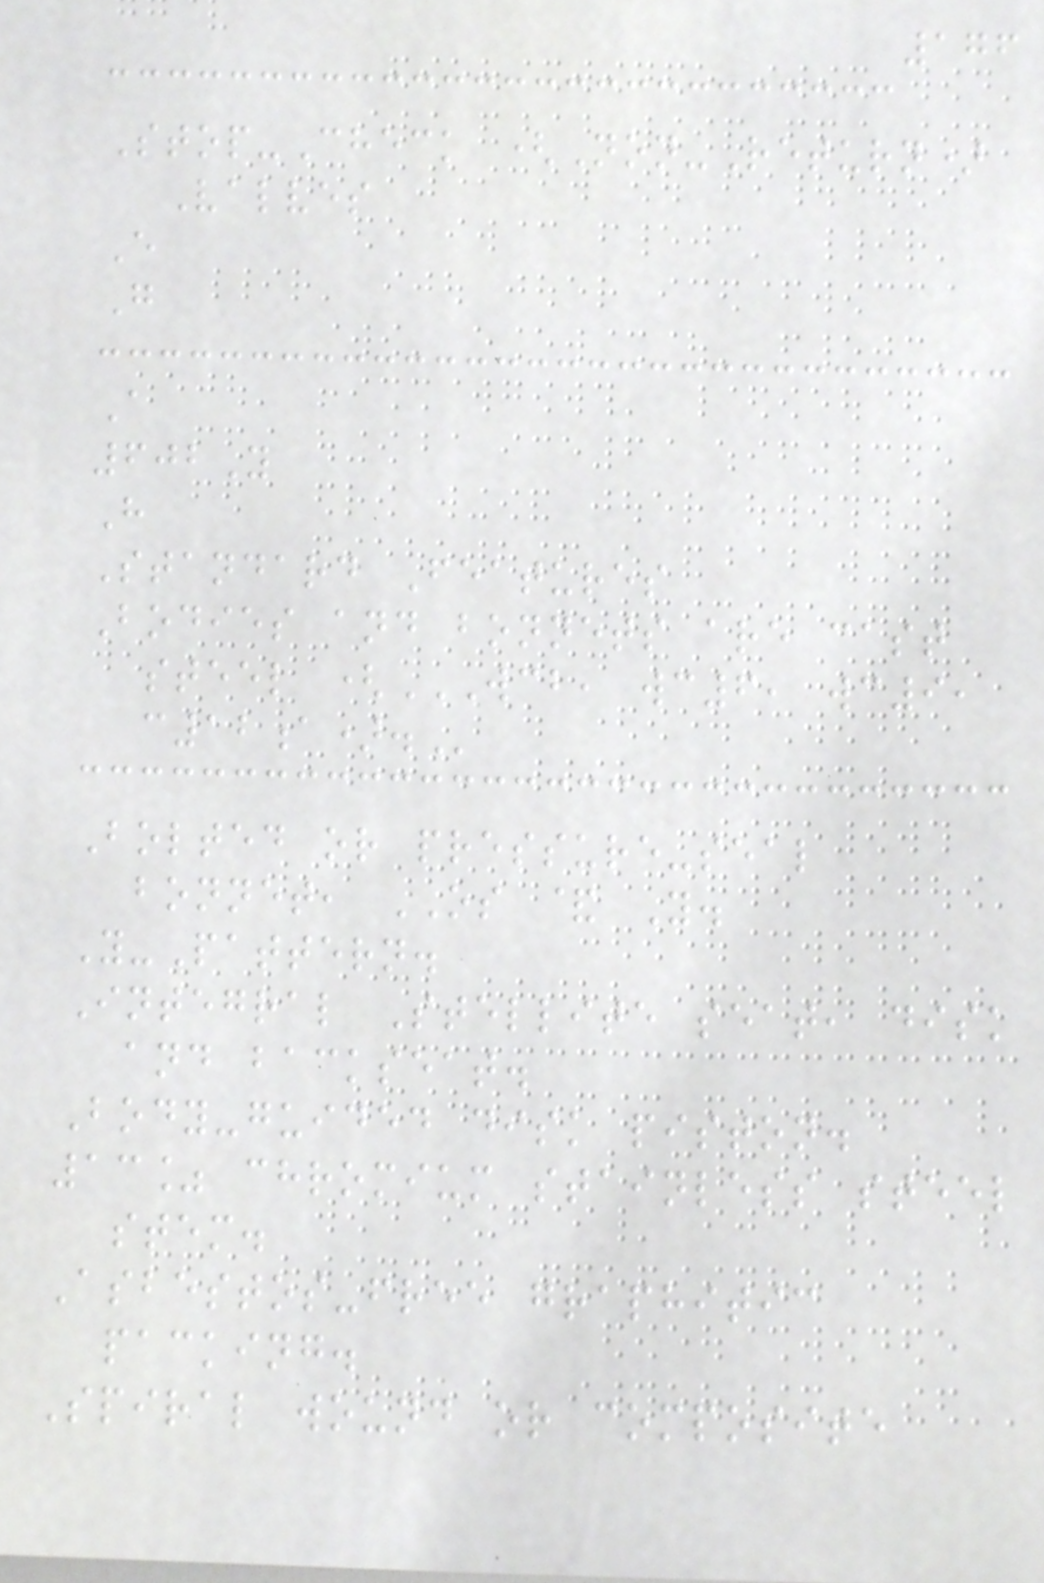176
Stop-Check (Non-Return)
Valves
E
G
A
602Y
H
Standard Features
Bodies and bonnets are cast
steel (WCB, WC6, WC9,
C12A).
Bolted or pressure-seal
bonnet, OS & Y.
Y-Pattern.
Integral Stellite seat, disk
and backseat.
Body-guided disk piston.
13% chromium stainless steel
stem.
Asbestos-free graphitic
packing.
Spiral wound or composite
